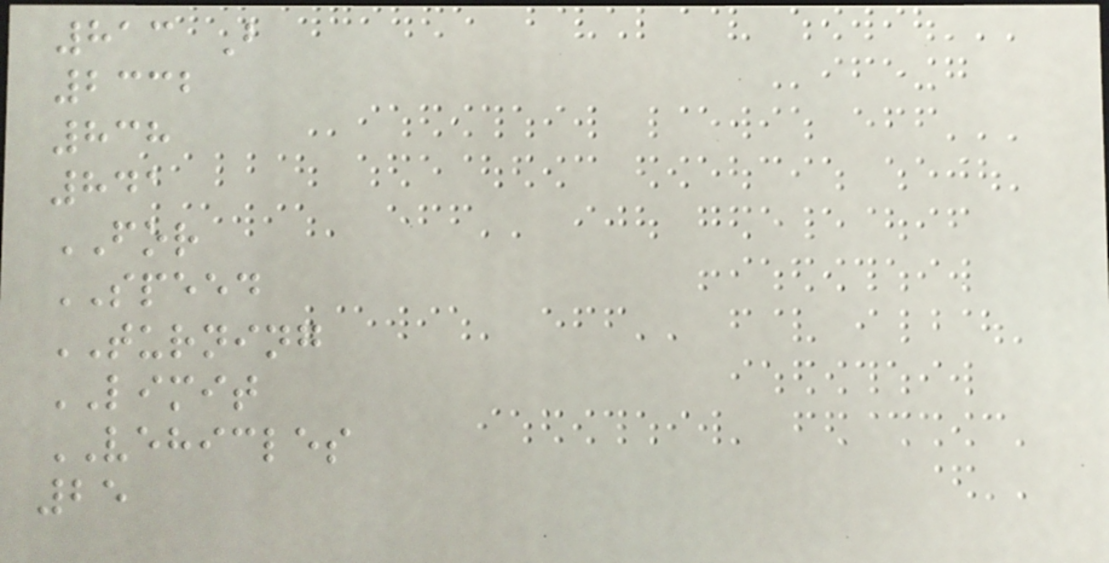813 B
2332
838
841
FOR
SPEED
TURNING
LIMIT
VEHICLES
25
